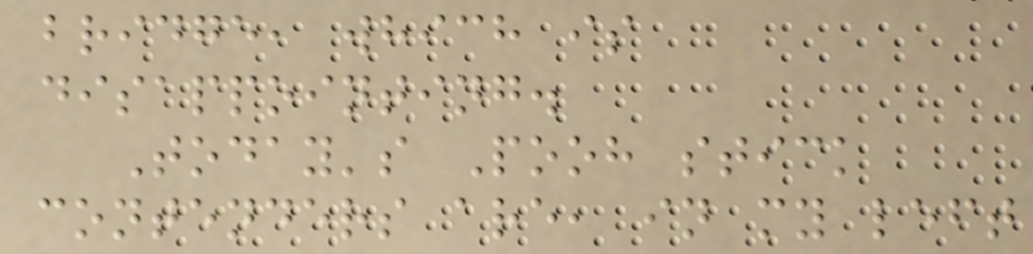bridge, which is
disappointing.
Today's Pooh stick
contenders are, in my left
